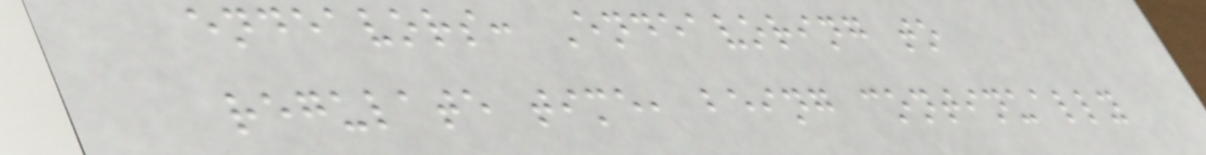endeavors: Endeavoring to
regulate time, being continually
